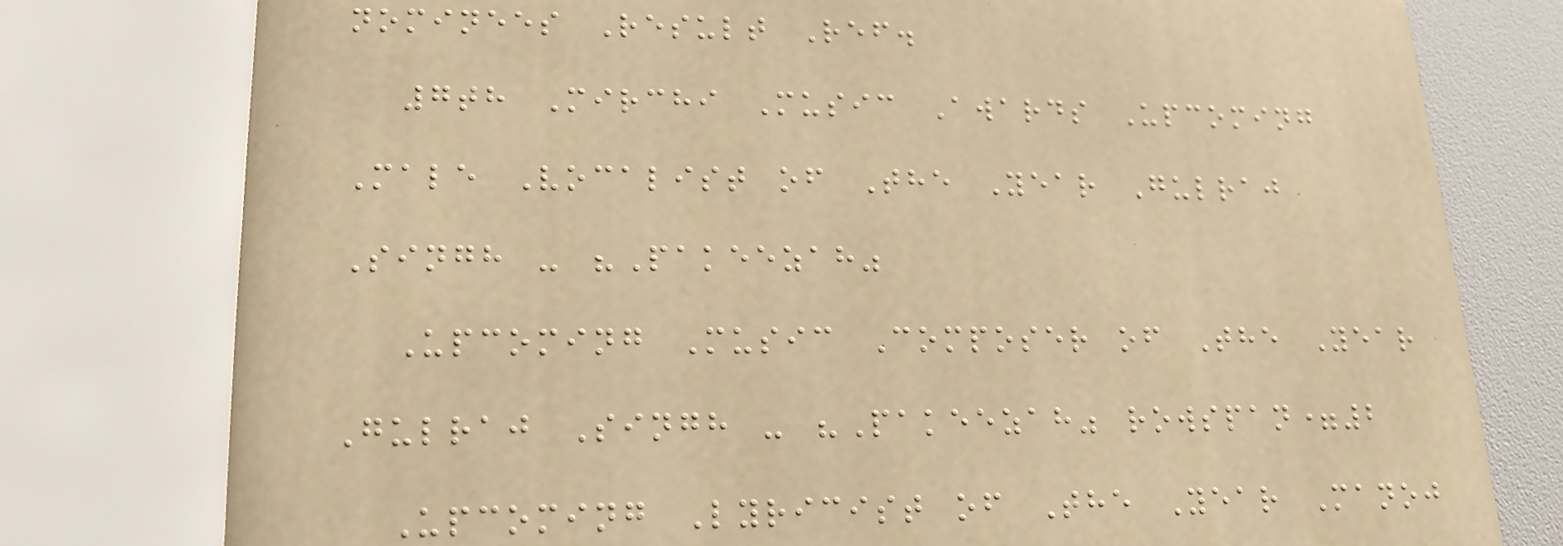nominees Result Ref.
7th Mirchi Music Awards Upcoming
Male Vocalist of The Year Gulraj
Singh - "Pakeezah"
Upcoming Music Composer of The Year
Gulraj Singh - "Pakeezah" rowspan=2
Upcoming Lyricist of The Year Manoj
